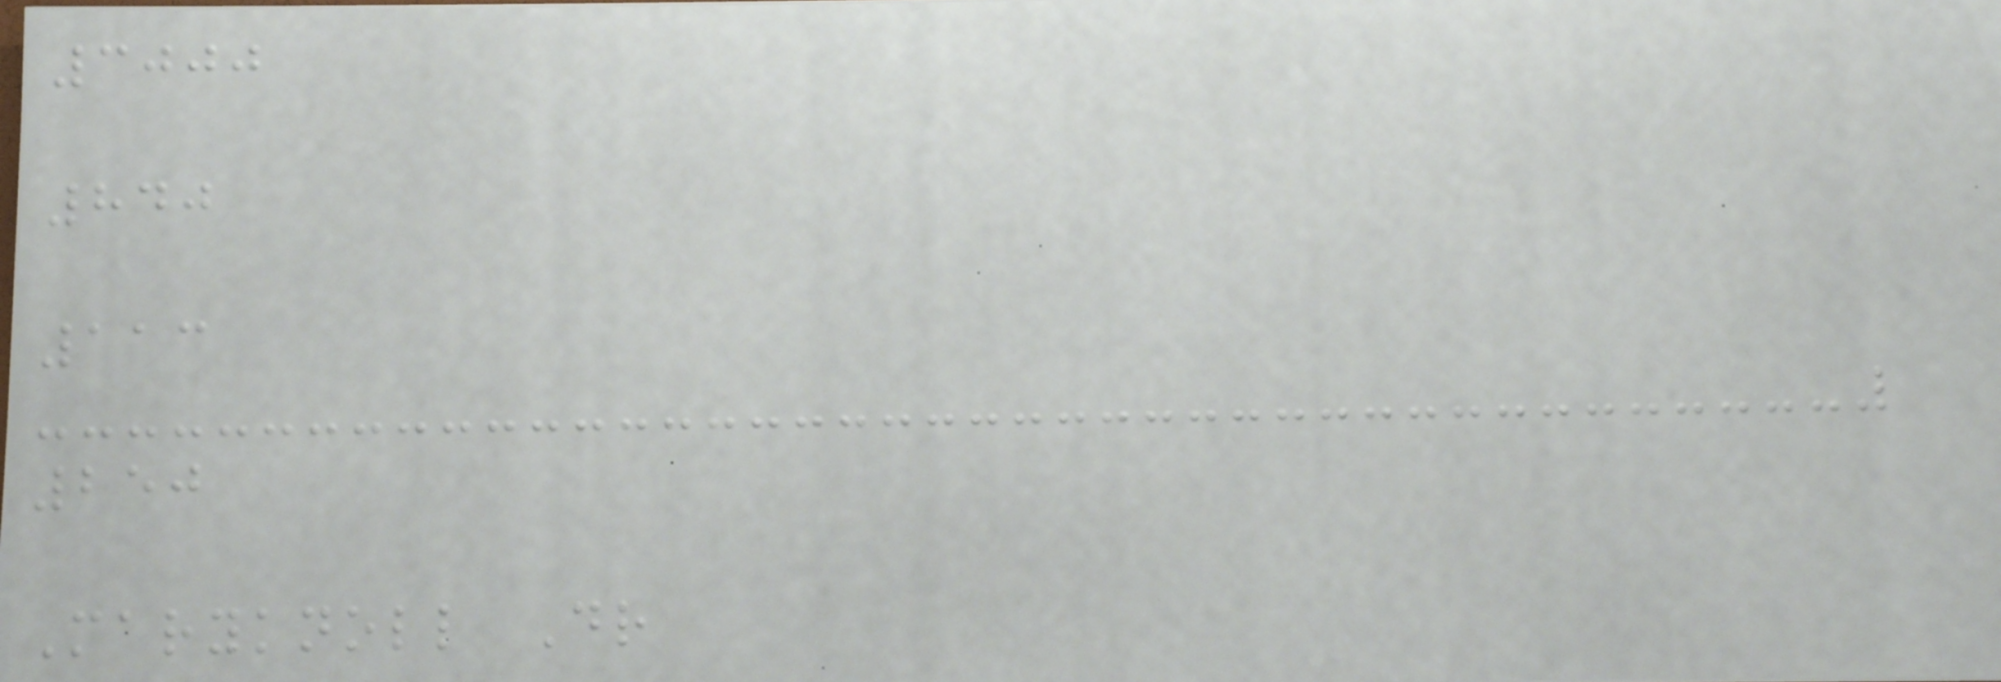3000
840
113
250
Maryknoll Dr
